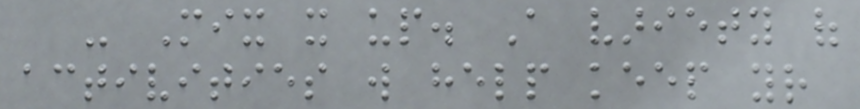- Mix it up. A variety of
activities will help keep your
